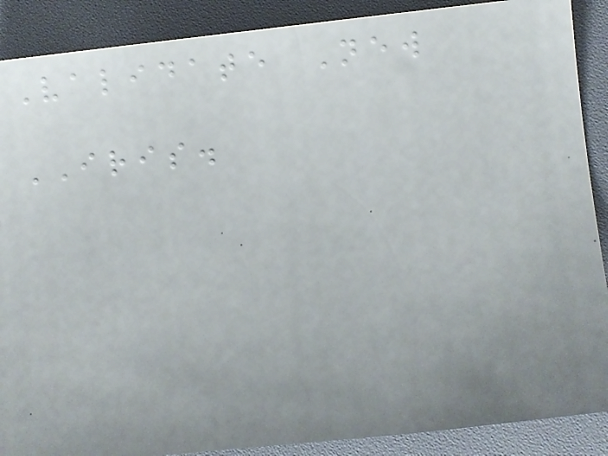Validate New
IRIS.
